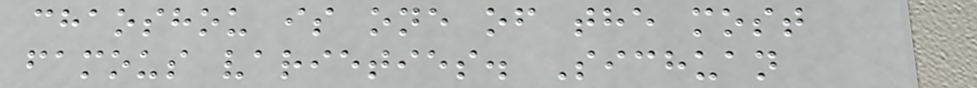chaoshou is one of the most
famous varieties. Sichuan
